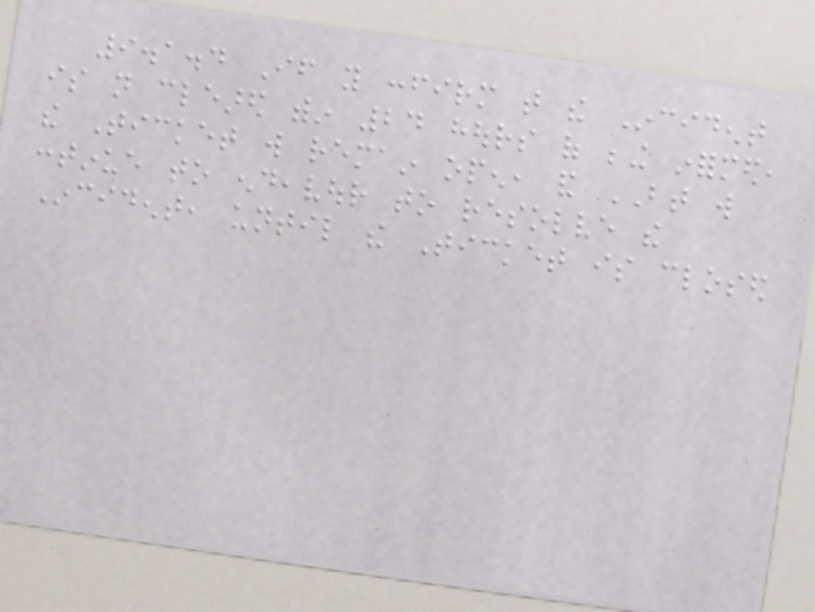9.1.4 If you confirm that the Incident
is not cleared within 24 hours of being informed,
the Ticket will remain open, and BT will
continue to endeavour to resolve the
Incident, until the Ticket is closed
